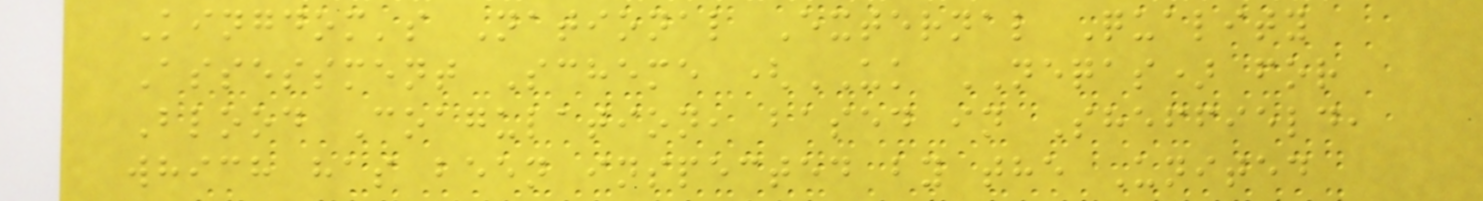Kingdom's National External Quality
Assessment Scheme (UK NEQAS) for
Blood Coagulation, based in Sheffield,
which has been inspected by the United
